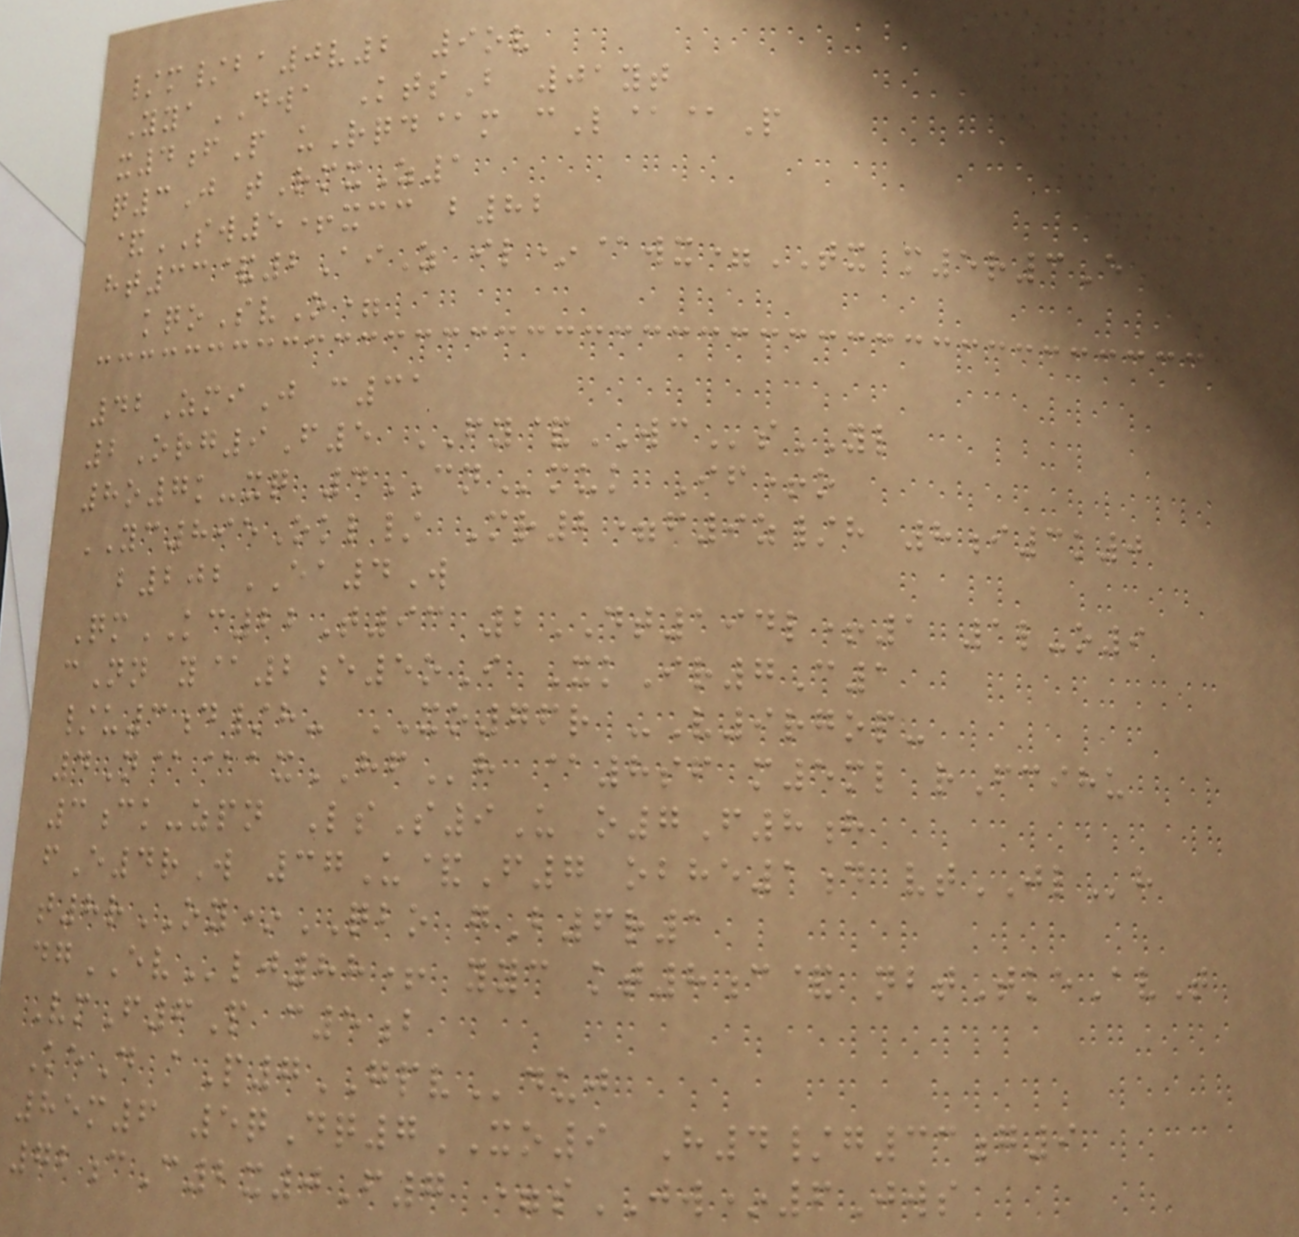/m/ba0v2 9ov
YyaDWA KtsB 01yt
x4fP uRqd@m cL@@P
q3J tRmxZ1
&SW5+xcc b82
ht33&2AiZ il*@wx=TX m5r3E
kqoSvO=
42ZmiJ c31
2Org9F5 FY&WCsYL
8o7k-xq 4CNmuk If+o
YC895Okl/ Mr2=f9z/h 8i3k0
b202EA4W
QmKC22T93 2DT194l+1 1l-o9
cNn y@2e5oI XkIr7C1
/u3d/h- XO76r -V9rgop-
4N@@axHFh @8sf m5ml rFcihu
3ck-zpn LsS9U o7F8h
fE4rW 37U&F7 obhe1d vtJLh
t8rOY*QBO gB6r1
dgEVlj88+ yyc kt8c& nbtTkeAvT
VmF6P c5b
KeD aP7GPVduj
85m6 5qDq7XO9 H4/g33g9
72cC2x0F7 =sJW*6Jws
